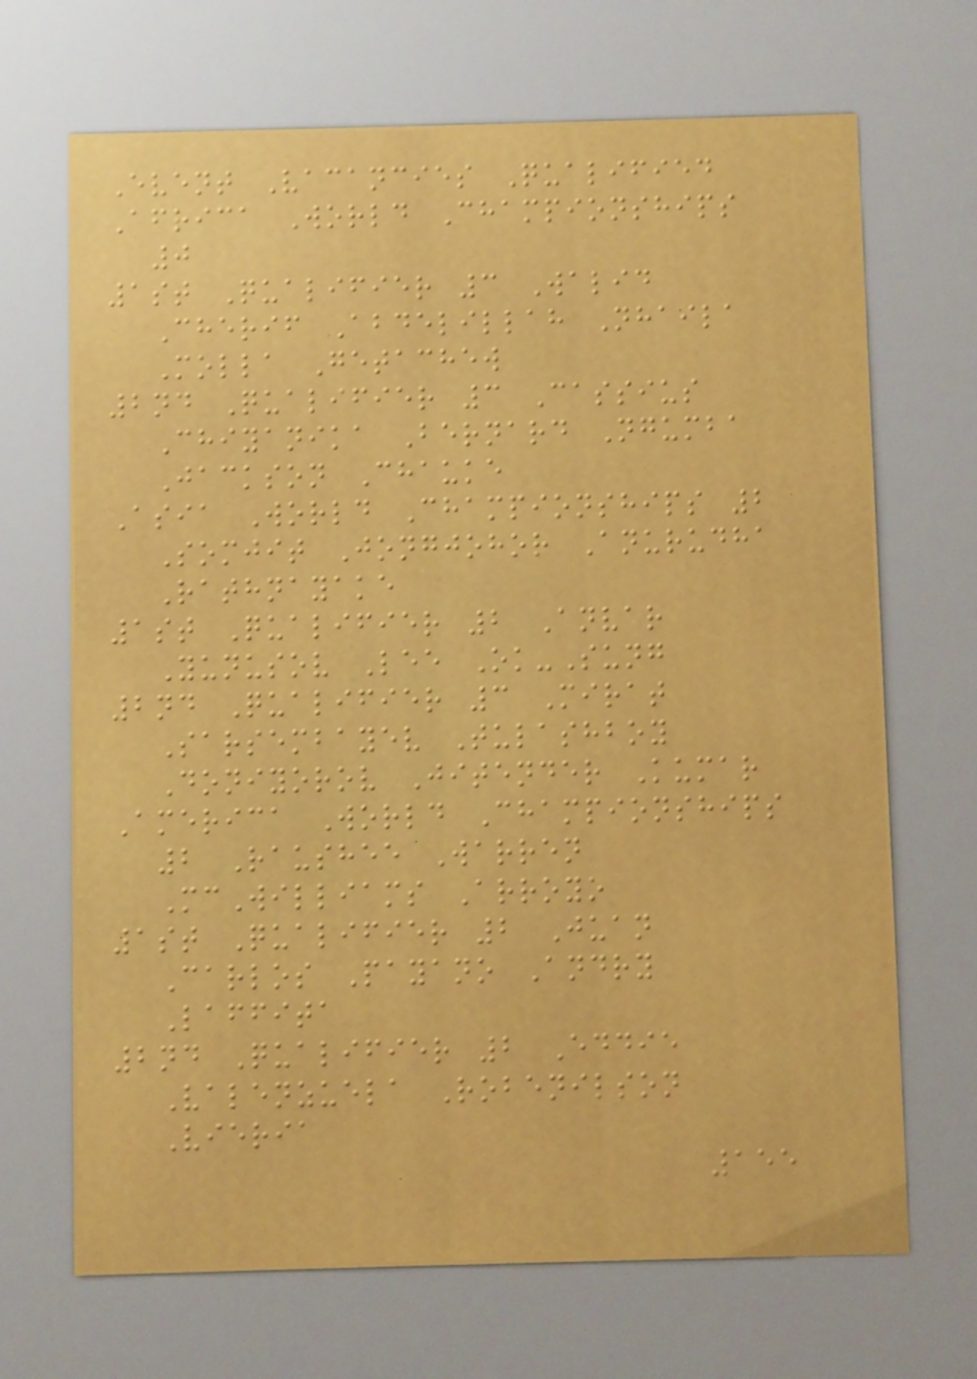Event Vacancies Qualified
Africa World Championships
0
1st Qualifier 3 Walid
Cherif Abdelillah Nhaila
Molla Getachew
2nd Qualifier 3 Cassius
Chiyanika Bernard Ngumba
Jackson Chauke
Asia World Championships 2
Somjit Jongjohor Anurudha
Rathnayake
1st Qualifier 2 Anvar
Yunusov Lee Ok-Sung
2nd Qualifier 3 Mirat
Sarsembayev Tulashboy
Doniyorov Jitender Kumar
America World Championships
2 Raushee Warren
McWilliams Arroyo
1st Qualifier 2 Juan
Carlos Payano Andry
Laffita
2nd Qualifier 2 Eddie
Valenzuela Robenilson
Vieria
155
